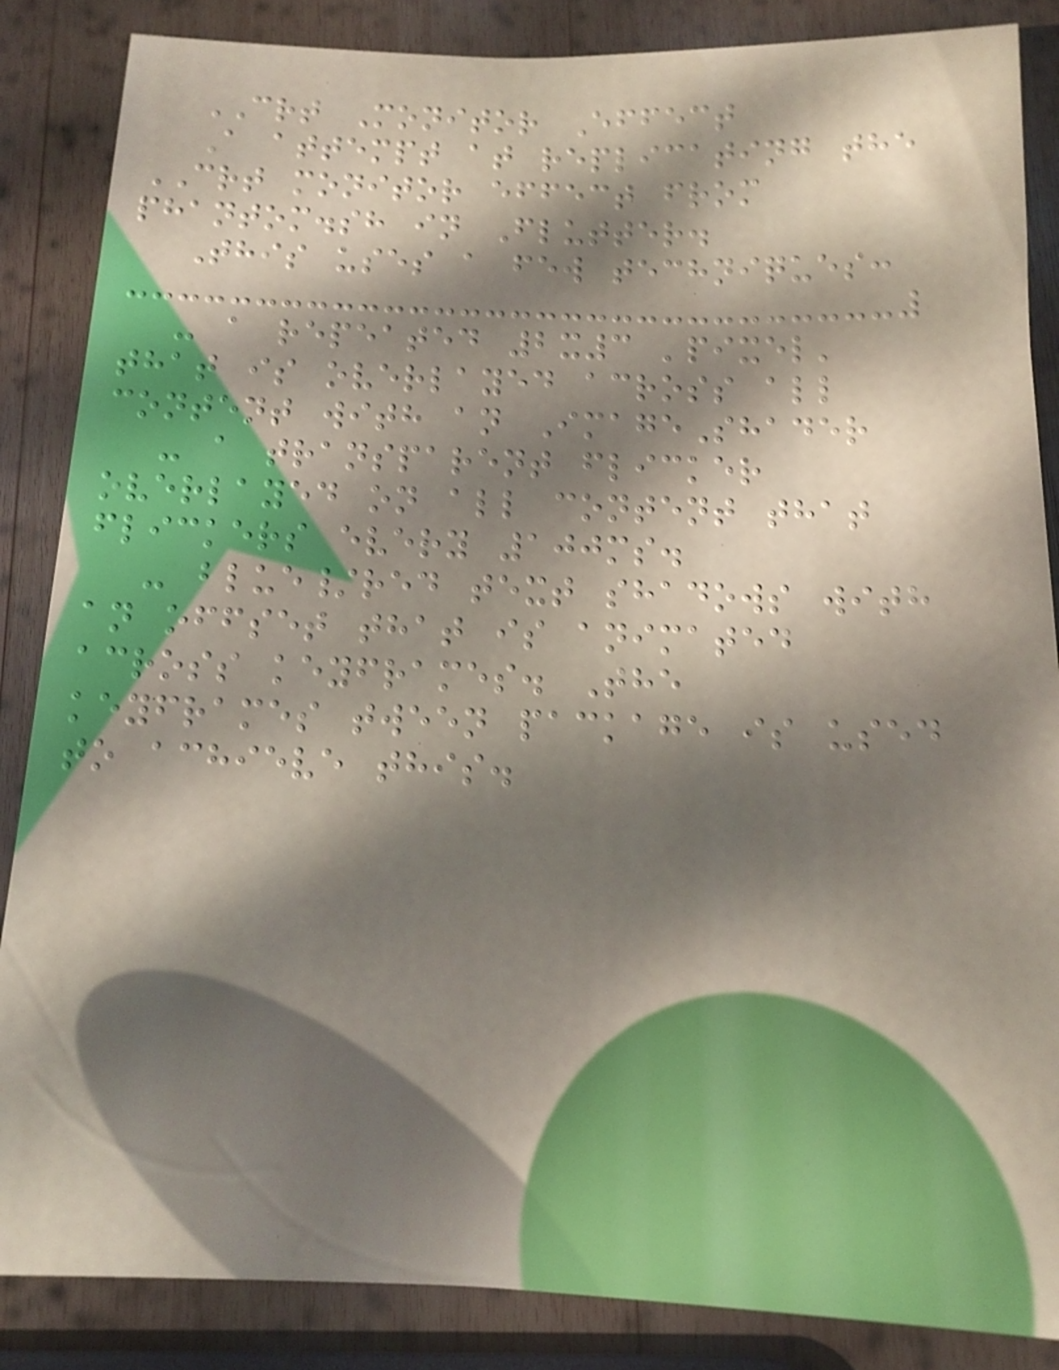CRT Monitor Effect
A attempt at replicating the
CRT monitor effect from
phantom.sh in Flutter.
This uses a few techniques:
- a repeated 2x3 'pixel'
that is overlayed across all
content with an ImageShader
- a transparent flicker
overlayed on all content that
flickers every 100ms.
- blue/red text shadows with
an offset that is animated
across keyframes. The
keyframes tween package is used
to achieve this.
